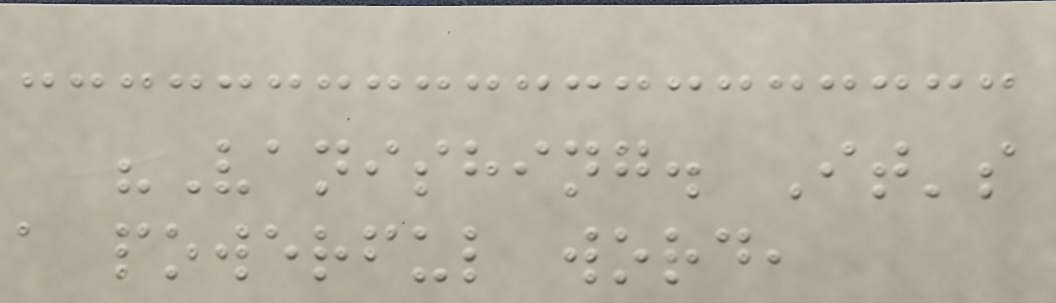"Vanishing. It's
a powerful word,
